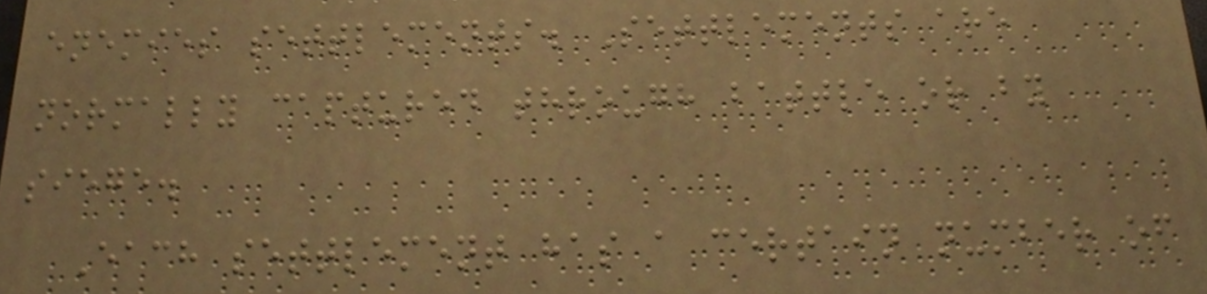enemies settlements. Settlements are
normally captured through battle or by
siege.
Each settlement has a certain number of
